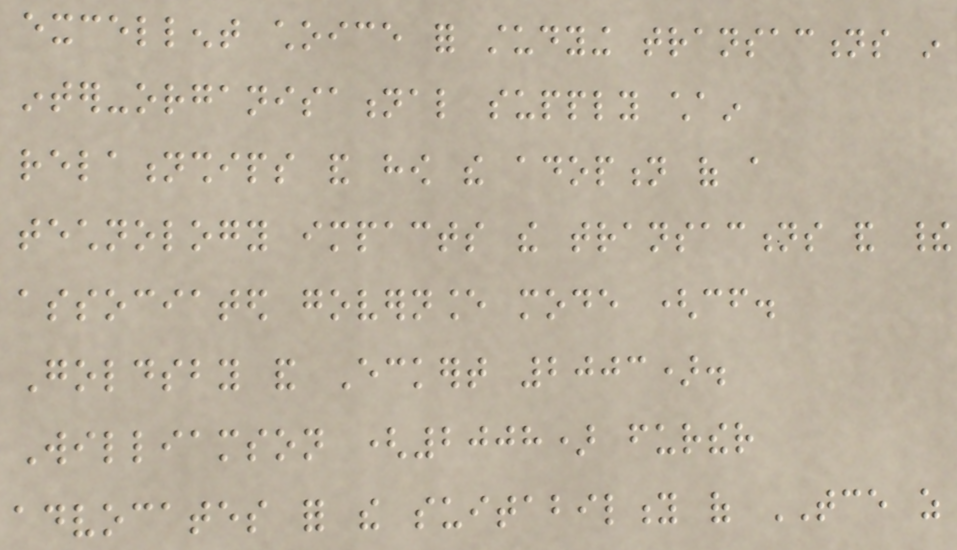excellent choice for studying transactions in
inter-organisational supply chain
relationships and how the adoption of a
technology impacts the transactions and their
associated governance mode (cf.
Goldsby and Eckert 2003).
Williamson (2008) further
advocates for the suitability of TCE as
